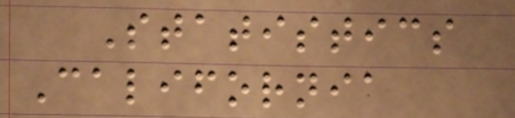Statistics
California
